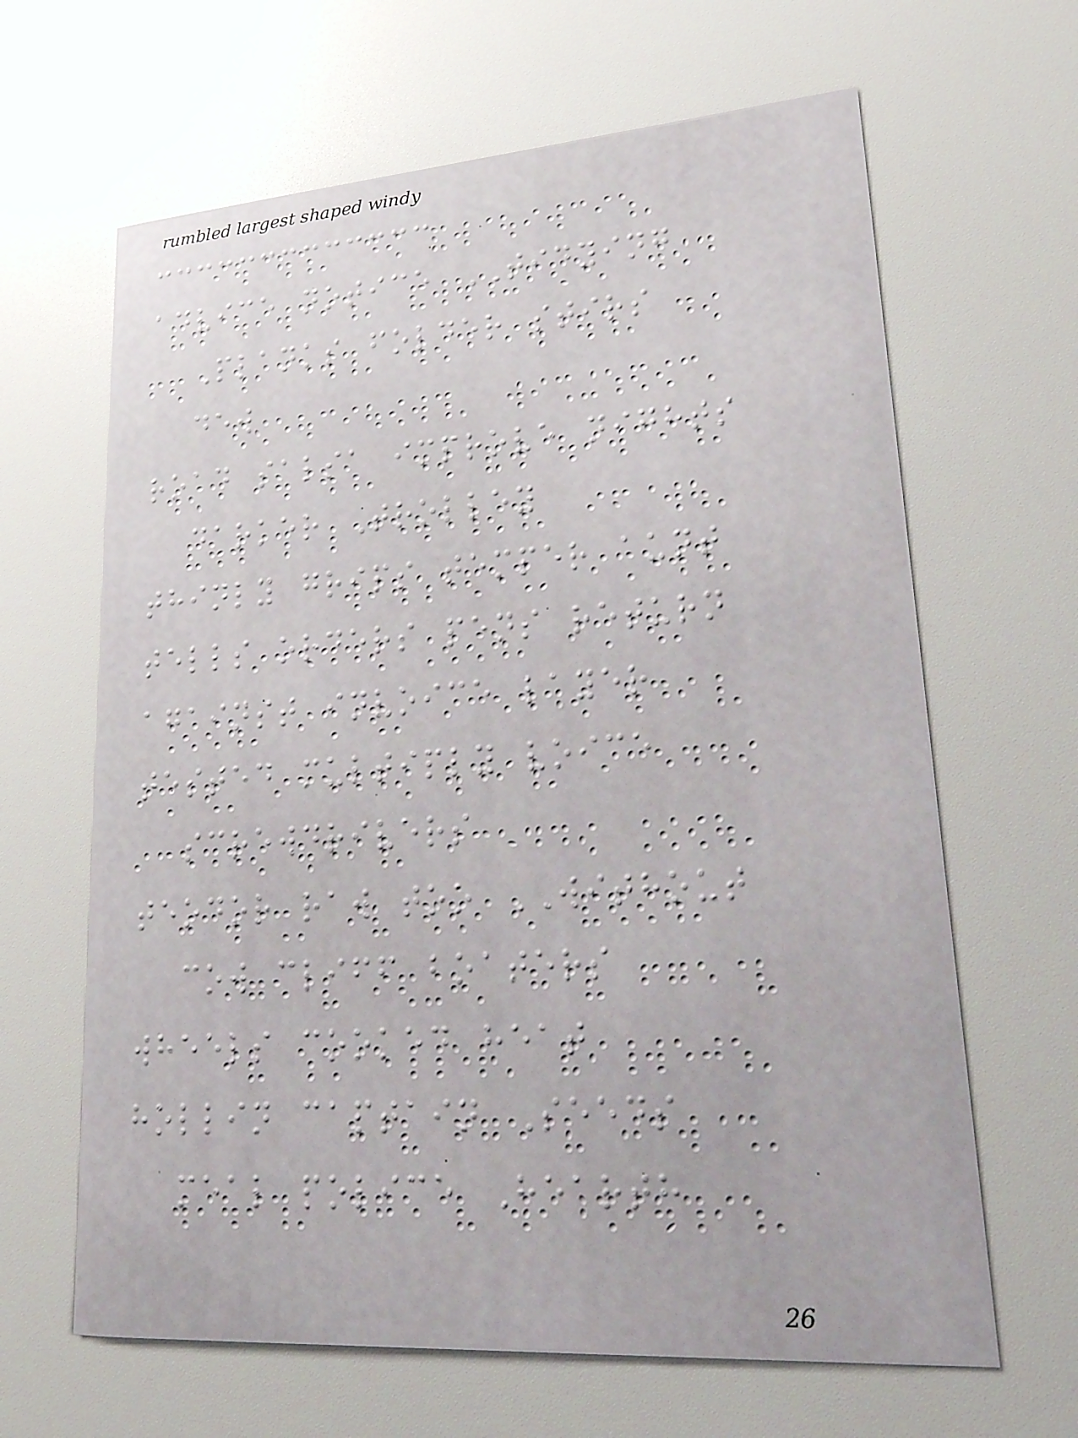advice notice TIDYING
Planks folder stirs
dew
road salsa improve nights
darker Trolley
thinly grips temper aunt
tells orders pens return
against invoice layer
tested multiply voice
screwdrivers
teodor raw too WITHOUT
cow cliff boaters
wheels cooked heat
hollin captain Seeds
meal police Hearth
